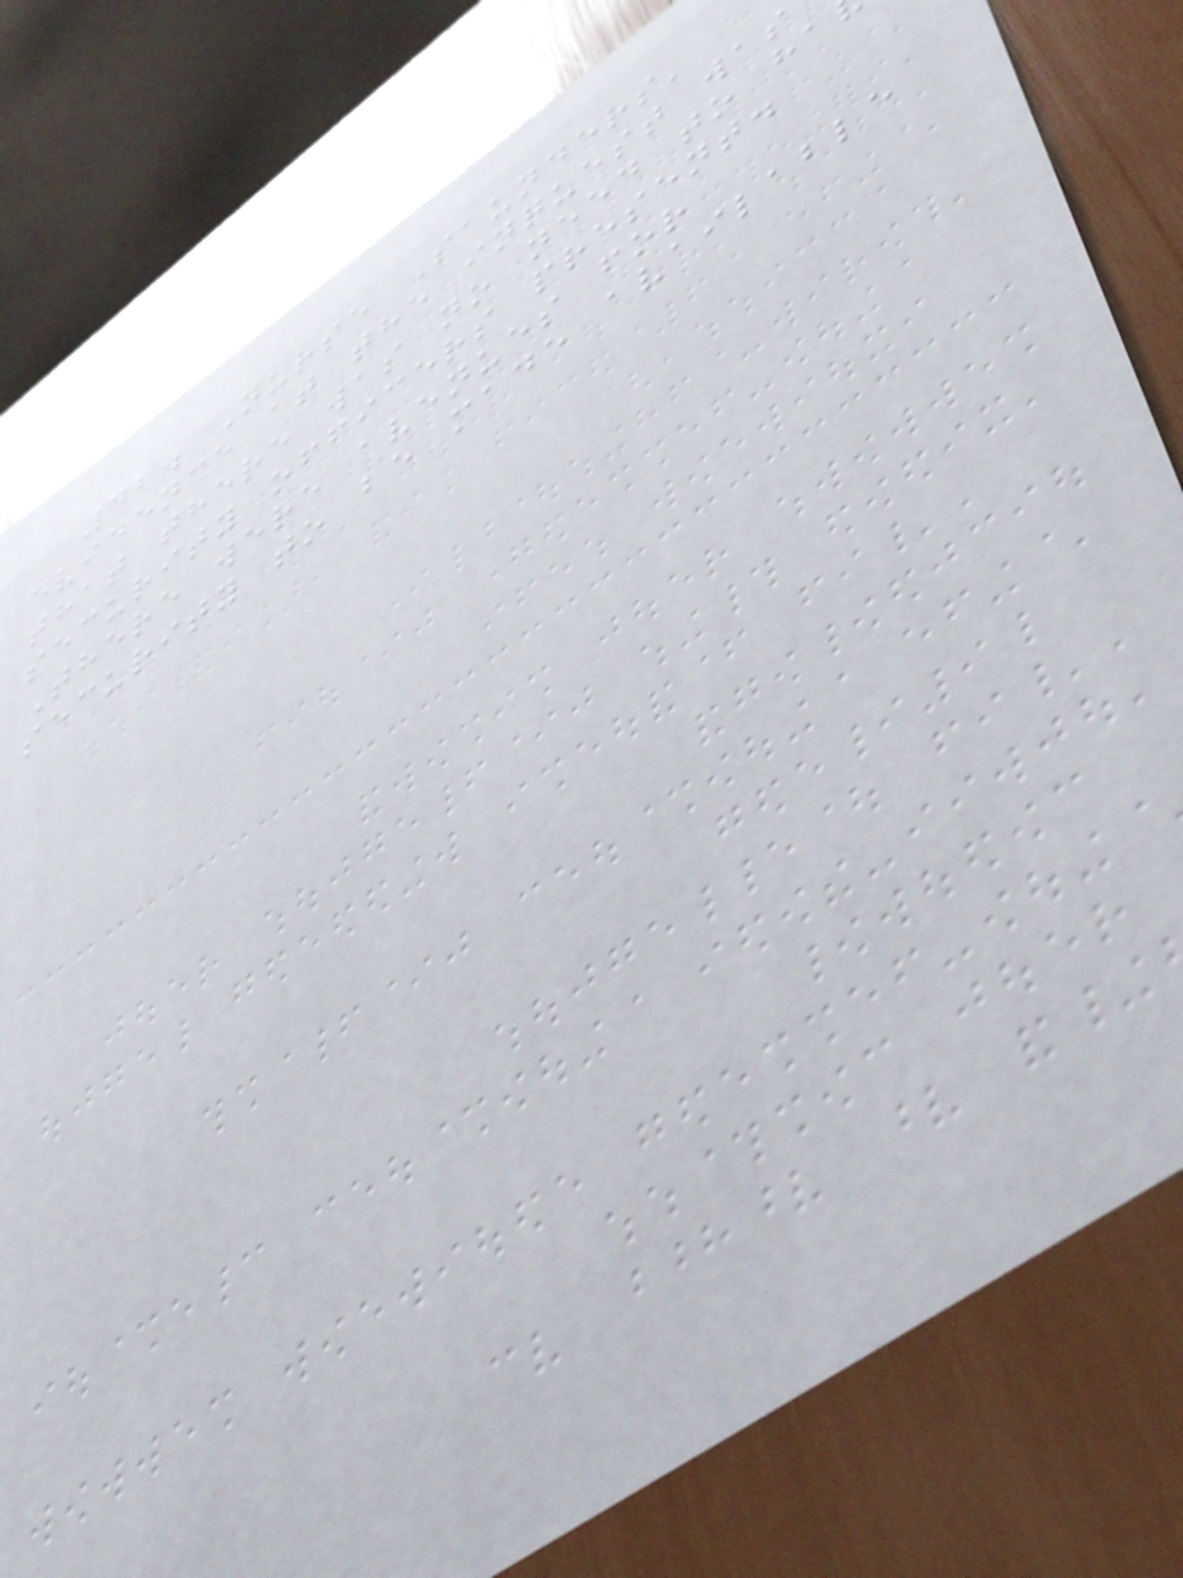42. Nurse Saunders'
evidence at the inquest was
that there was no need to ha
security officers present.
There were avenues for
security to be made available
